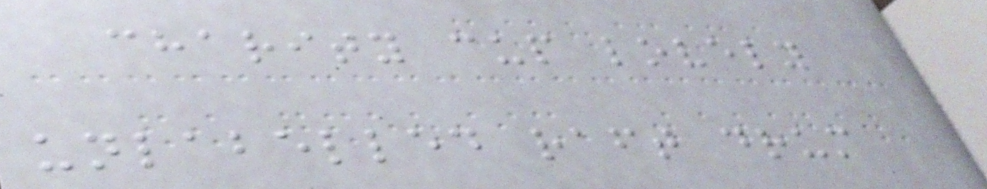charity cup lovely
unlabelled raft drum
